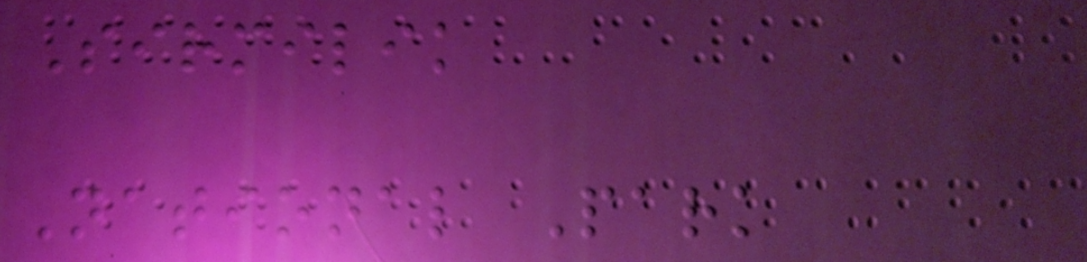Sirmilik
National Park
